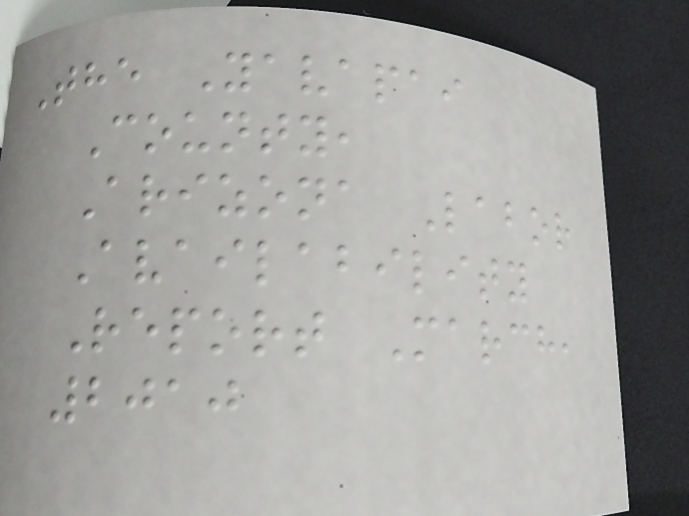The Yavapai
County,
Arizona Labor
Availability
Report March,
2010
